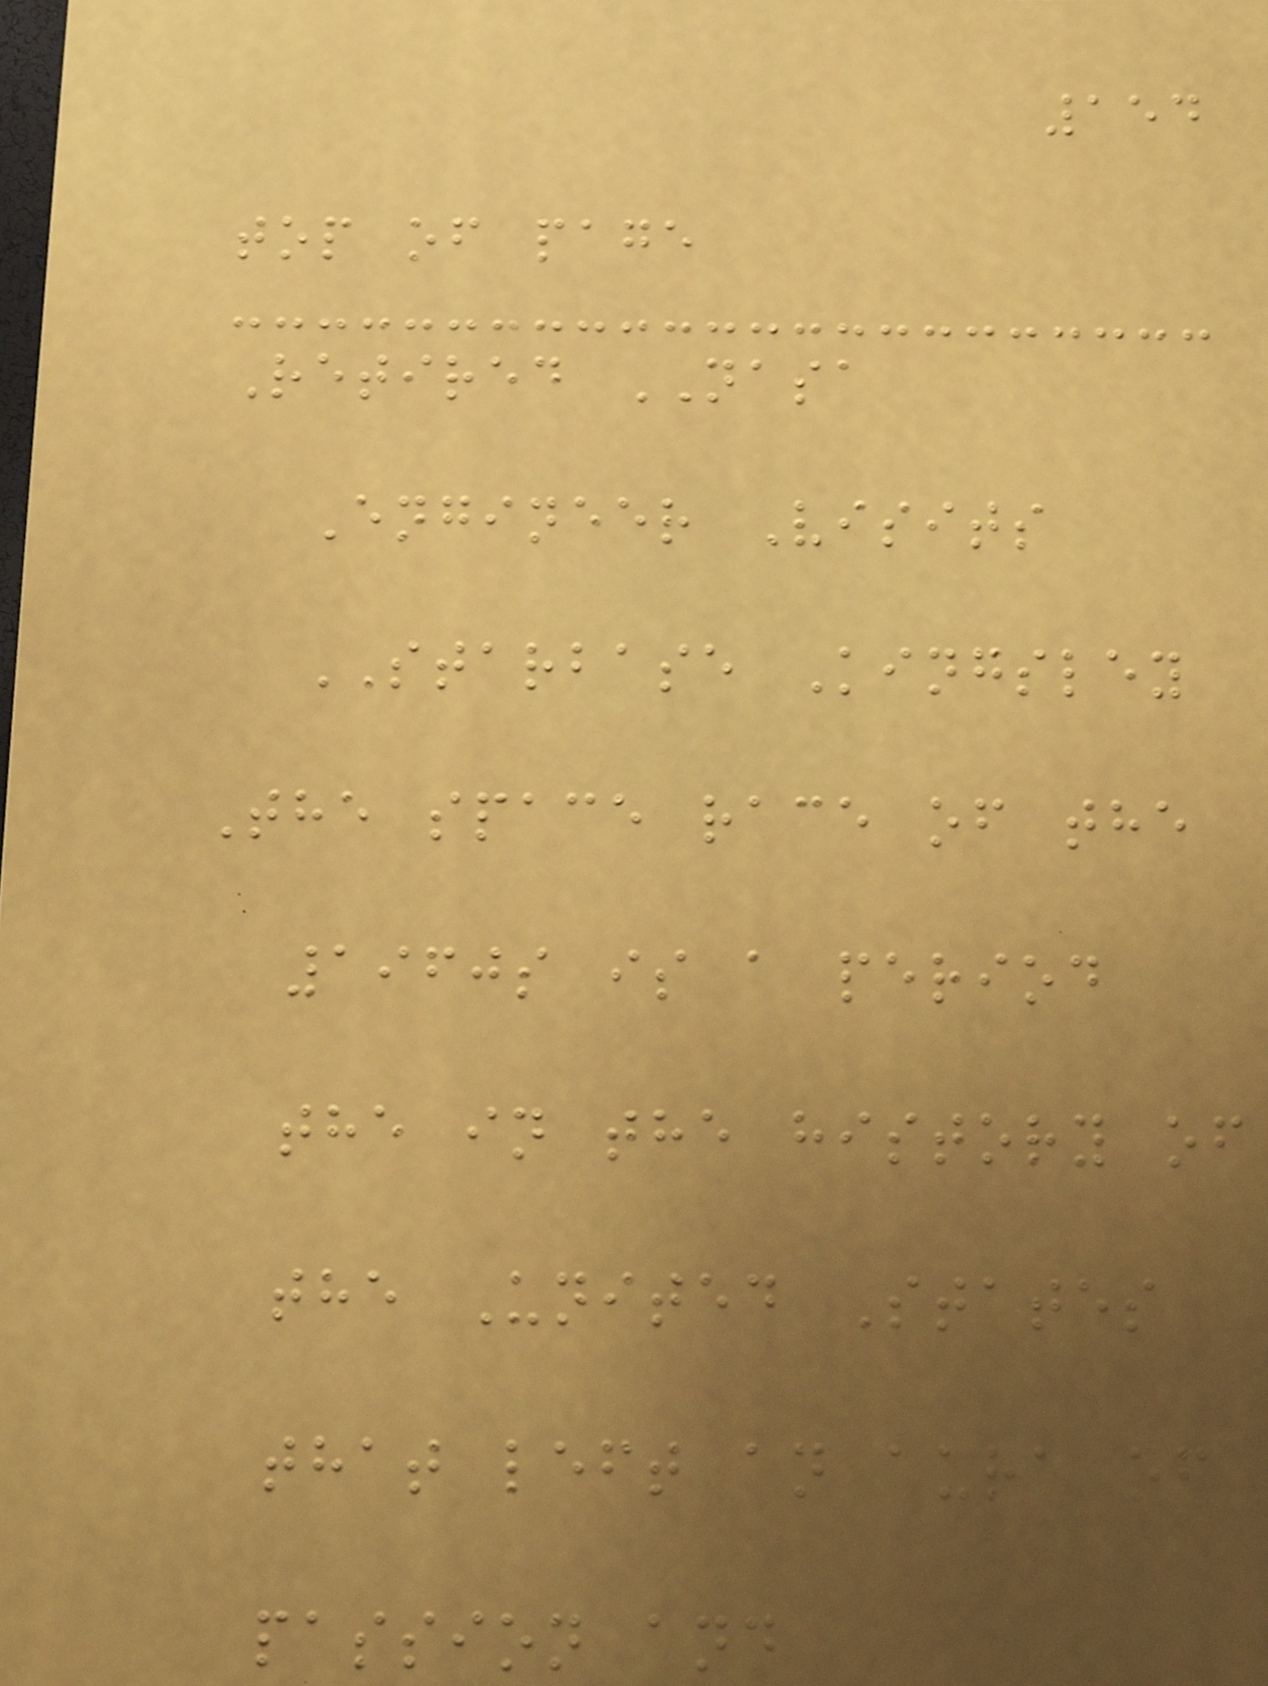154
top of page
Retired NASA
Engineer Visits
STARBASE Kingsley
The space race of the
1960s is a period
the in the history of
the United States
that left an aura of
passion and
